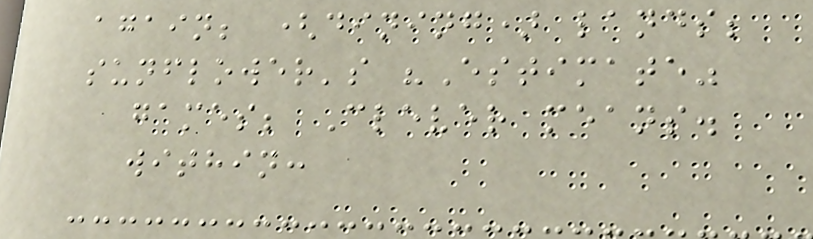again; (dining) lands;
sunflower's "Estimate"
games; Clever means.
within:
